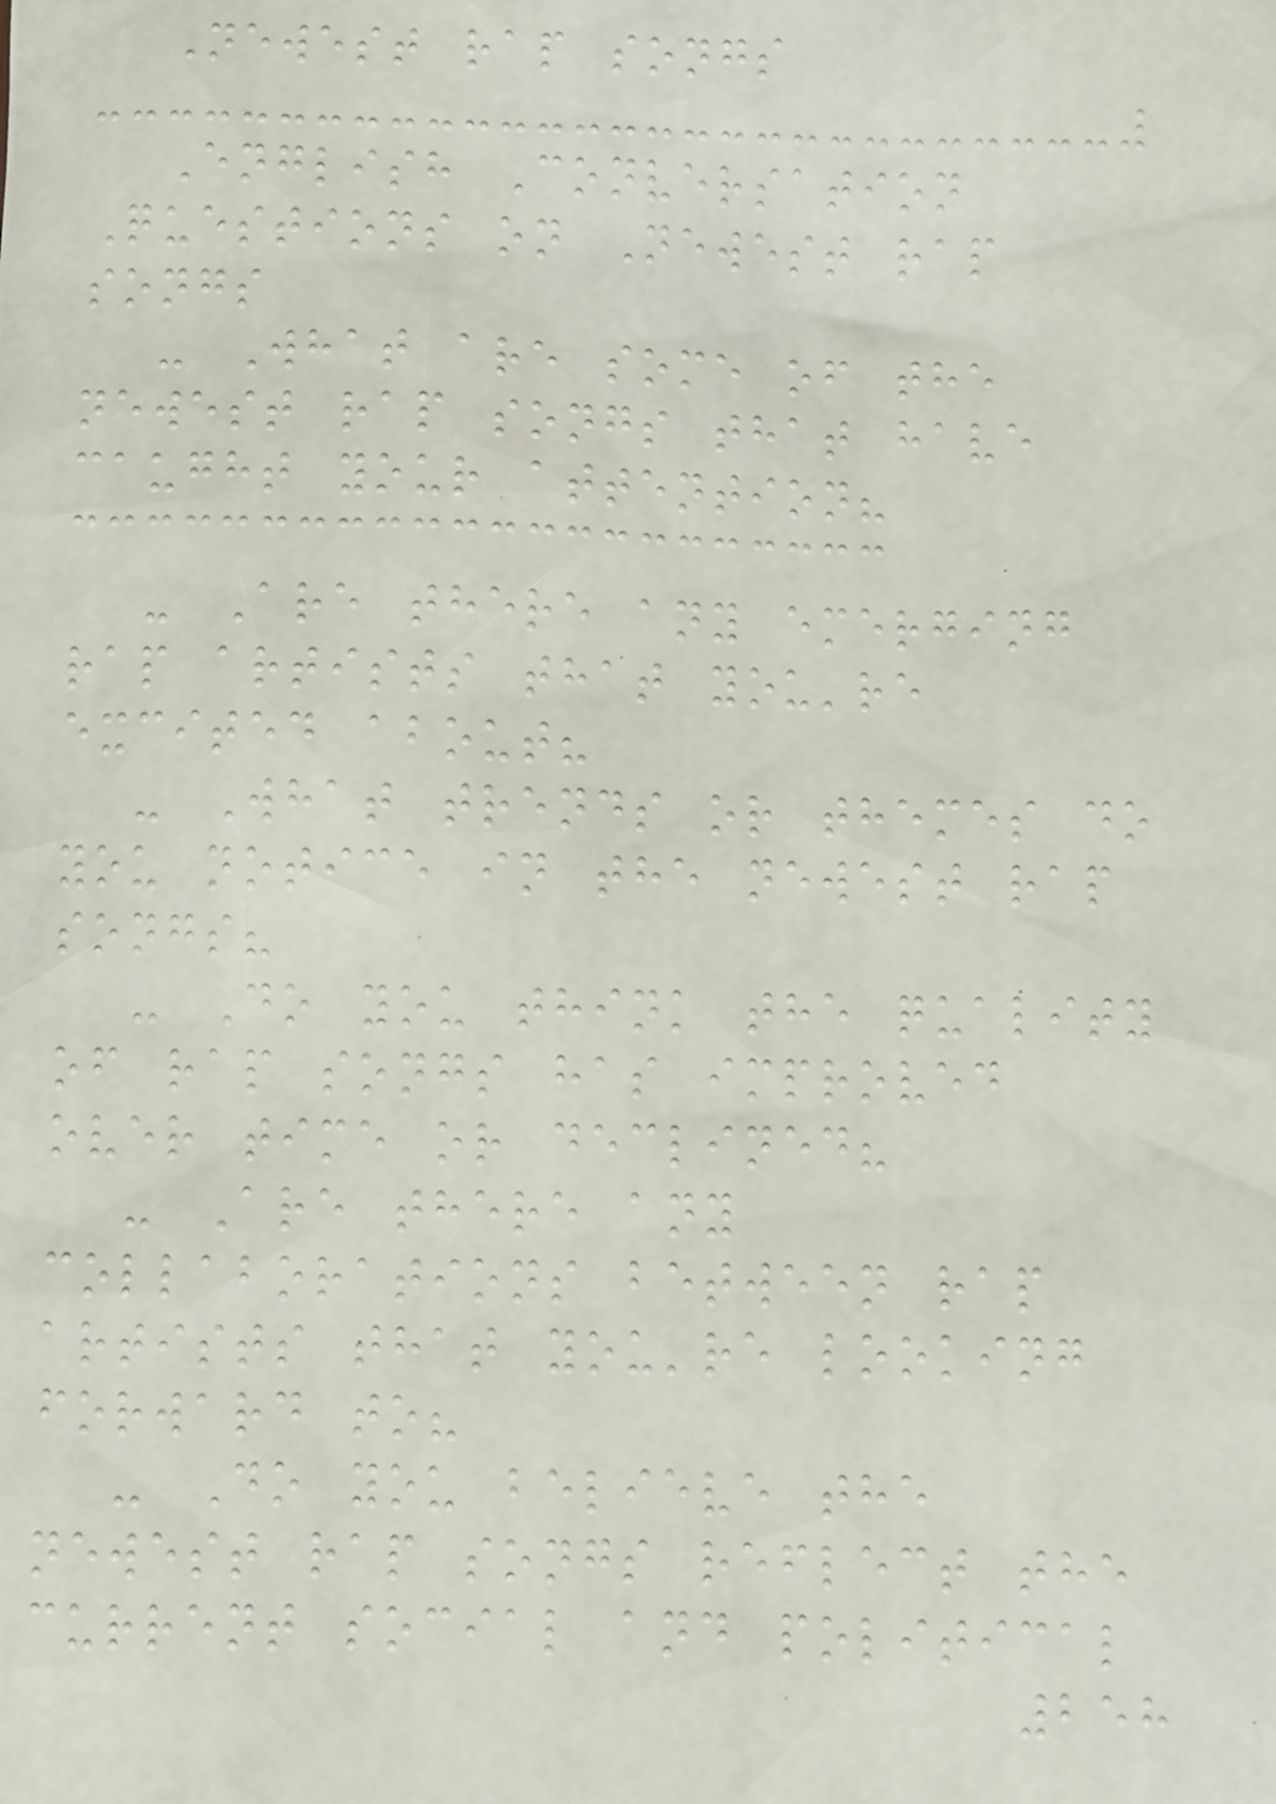Newest rap songs
English Conversation
Questions on Newest rap
songs
- What are some of the
newest rap songs that have
caught your attention?
- Are there any emerging
rap artists that you're
excited about?
- What trends or themes do
you notice in the newest rap
songs?
- Do you think the quality
of rap songs has improved
over time or declined?
- Are there any
collaborations between rap
artists that you're looking
forward to?
- Do you believe the
newest rap songs reflect the
current social and political
258
